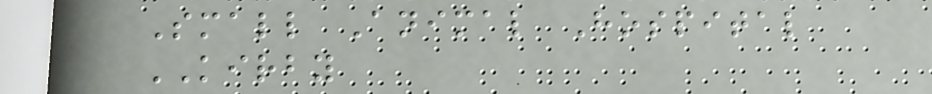Small Animal Hospital
KIRBY
